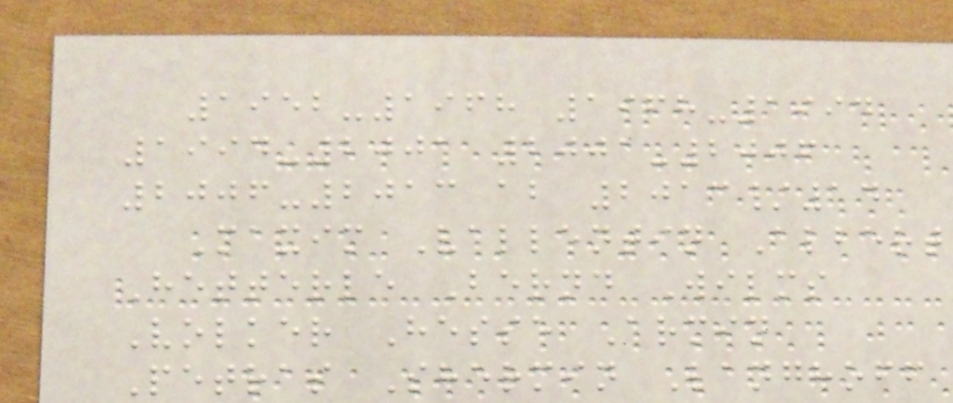1952-1968 1968-1994
1994-2001 2001-2006
2006-2013 ab 2013/14
Maxim Vallentin Albert
Hetterle Bernd Wilms
Volker Hesse Armin
Petras Shermin Langhoff
